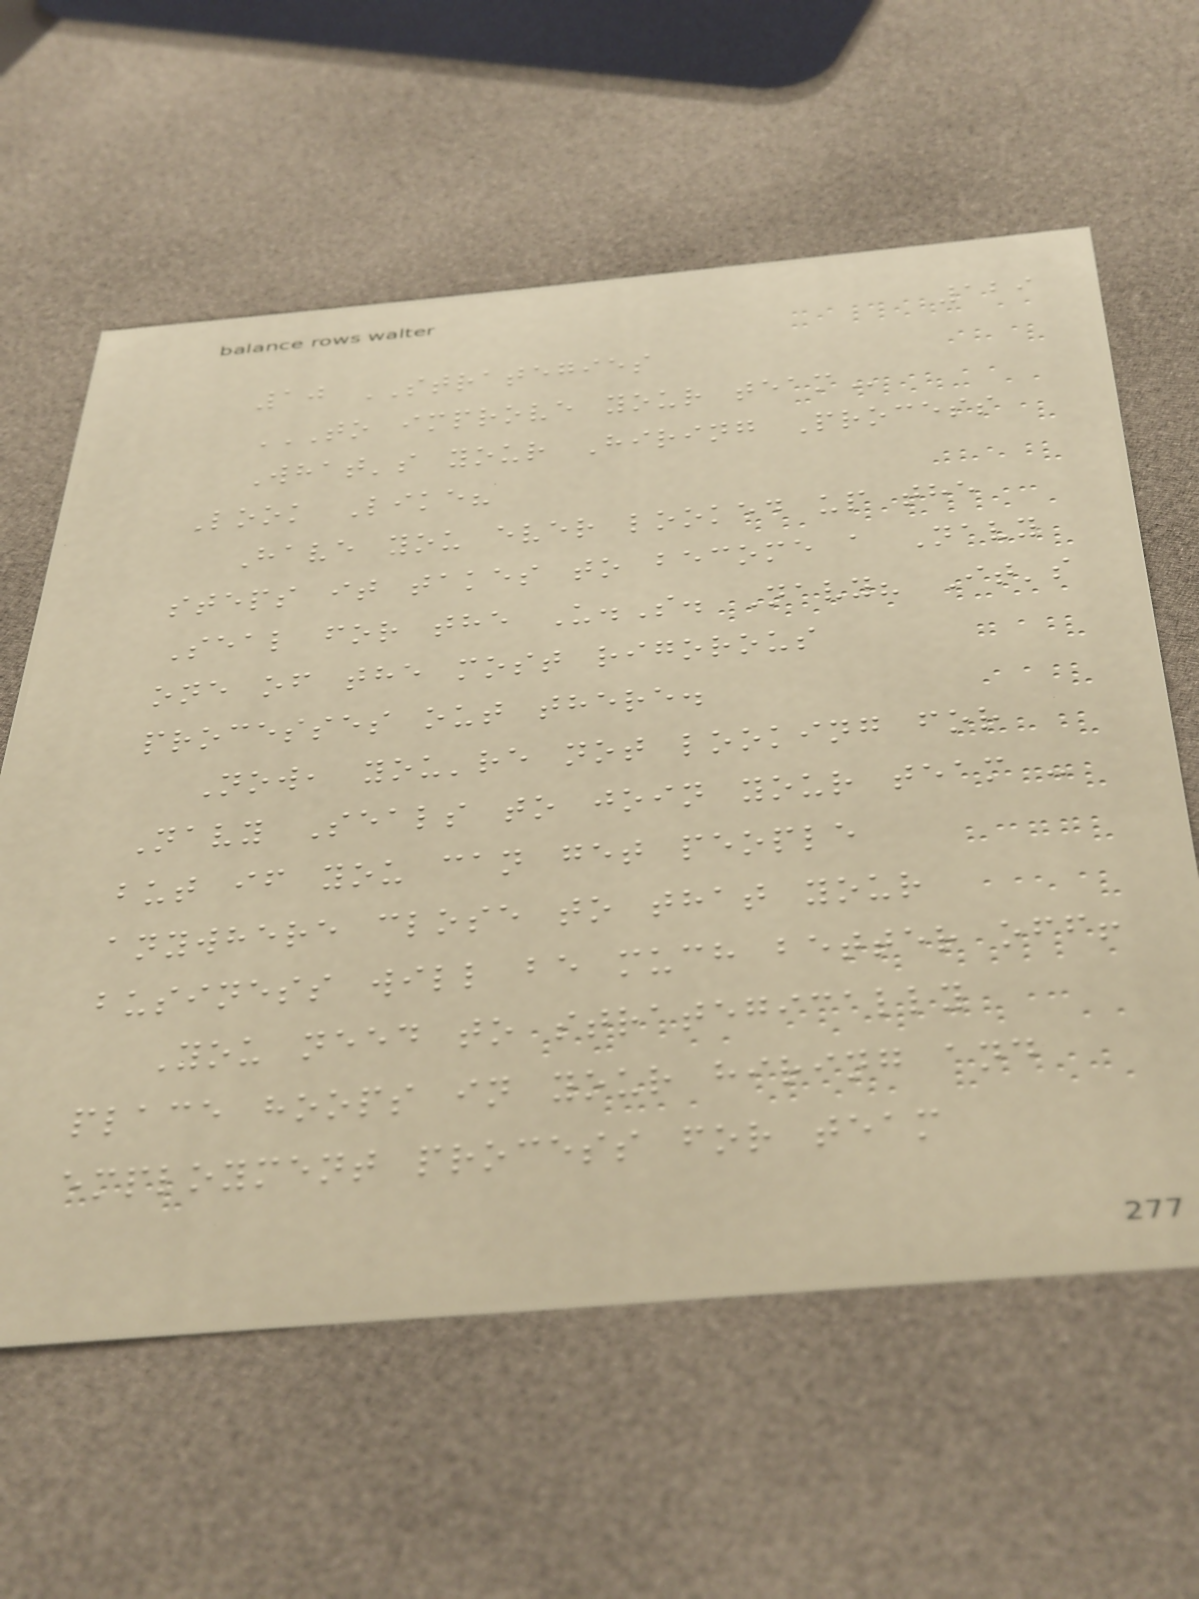129
10 STRATEGIES
TO IMPROVE YOUR TEAM
What's your Hiring Process
Look Like?
Have you ever looked up the
steps it takes to become a Navy
Seal for the U.S. Navy? It's
one of the most rigorous
processes out there.
Now, you're not looking for
Navy Seals to join your team -
but if you can get people
anywhere close to that your
business will be much better off!
You need to strategically
place hoops in your hiring and
employment process for team
